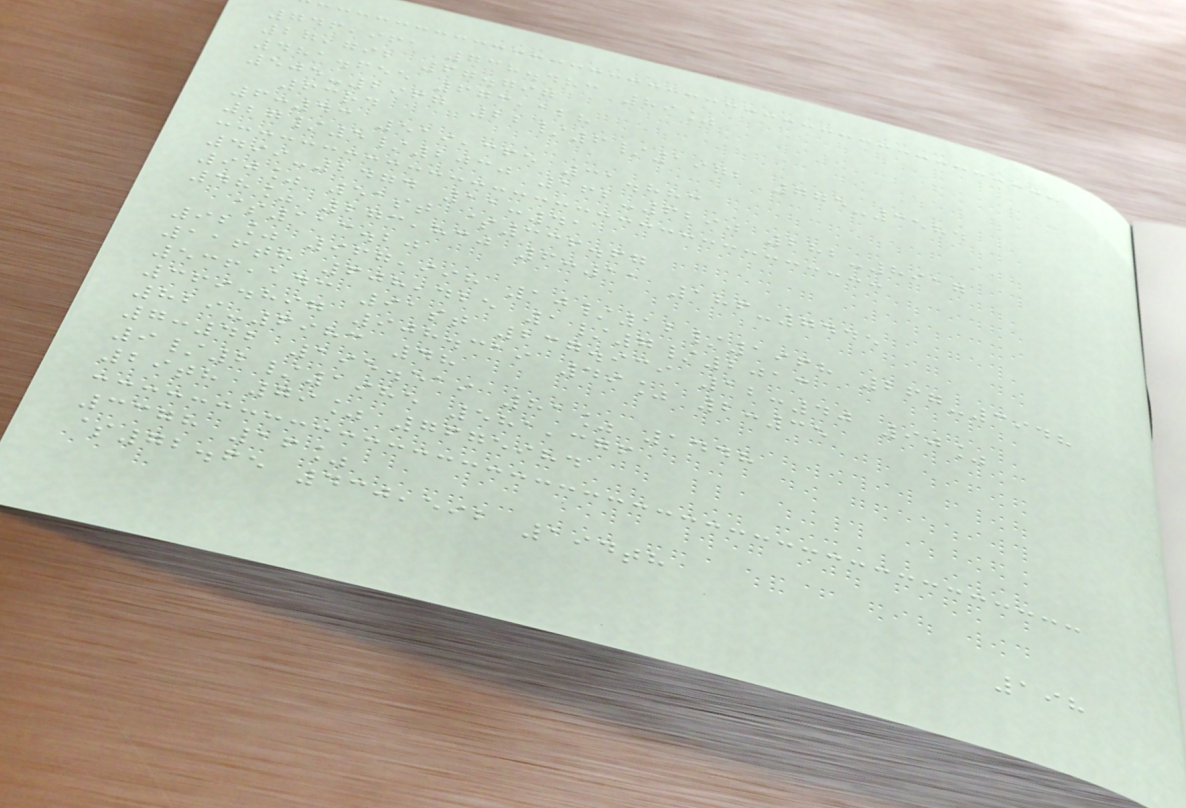746,961 738.483 89%
27,792 67.797
481.655 673,128
505-2967 22/6/1972 775-3584
63rd
6:43 519,365 31.883
27/5/2030 162-6290 282-8917
499-2474 11:41
90% 51st $336.67
48% 273,830 6:11 186-7445
$113.20
92% 967,998 10/12/1968 267-3948
116th 608,425 1/7/2013
536,143 91st 237.939 12:40 90%
369.897 908.319 49% 2:35
829-6983 48
7:42 195.519 81% 1448
9/2/1985 581,376
29th 79% 7675984
3378 16%
$72.65 430,592 194th
198
